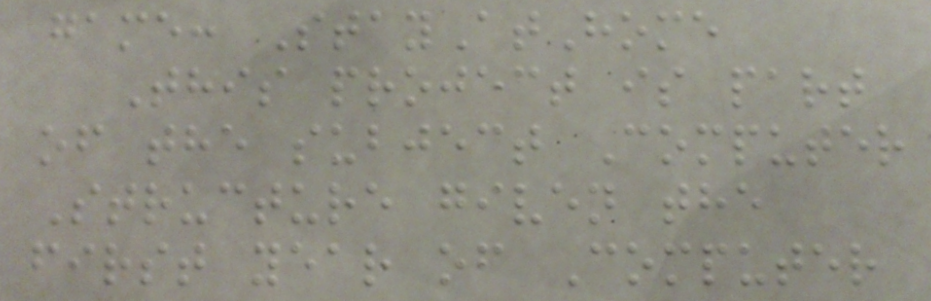game: StayAtHome
This project is part
of the subject Computer
Structure given the
first year of Computer
